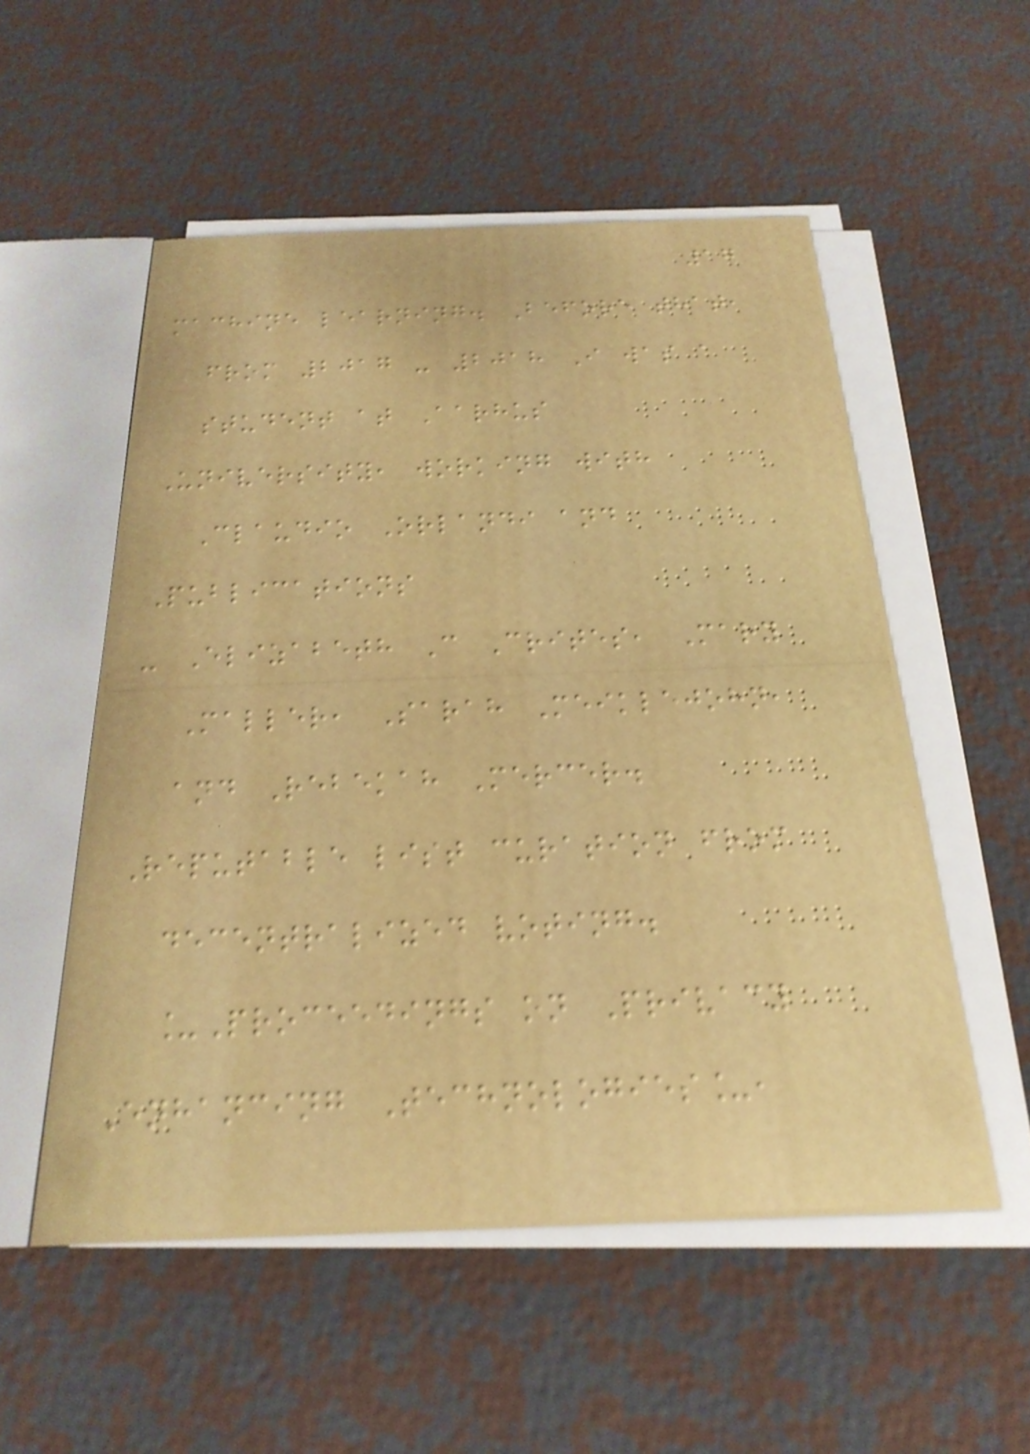17
machine learning. Before that,
from 2017 - 2018 I was a
student at Aarhus
University, working with
Claudio Orlandi and
Publications
- Elizabeth C Crites, Mary
Maller, Sarah Meiklejohn,
and Rebekah Mercer.
Reputable list curation from
decentralized voting.
_Proceedings on Privacy
Enhancing Technologies_,
